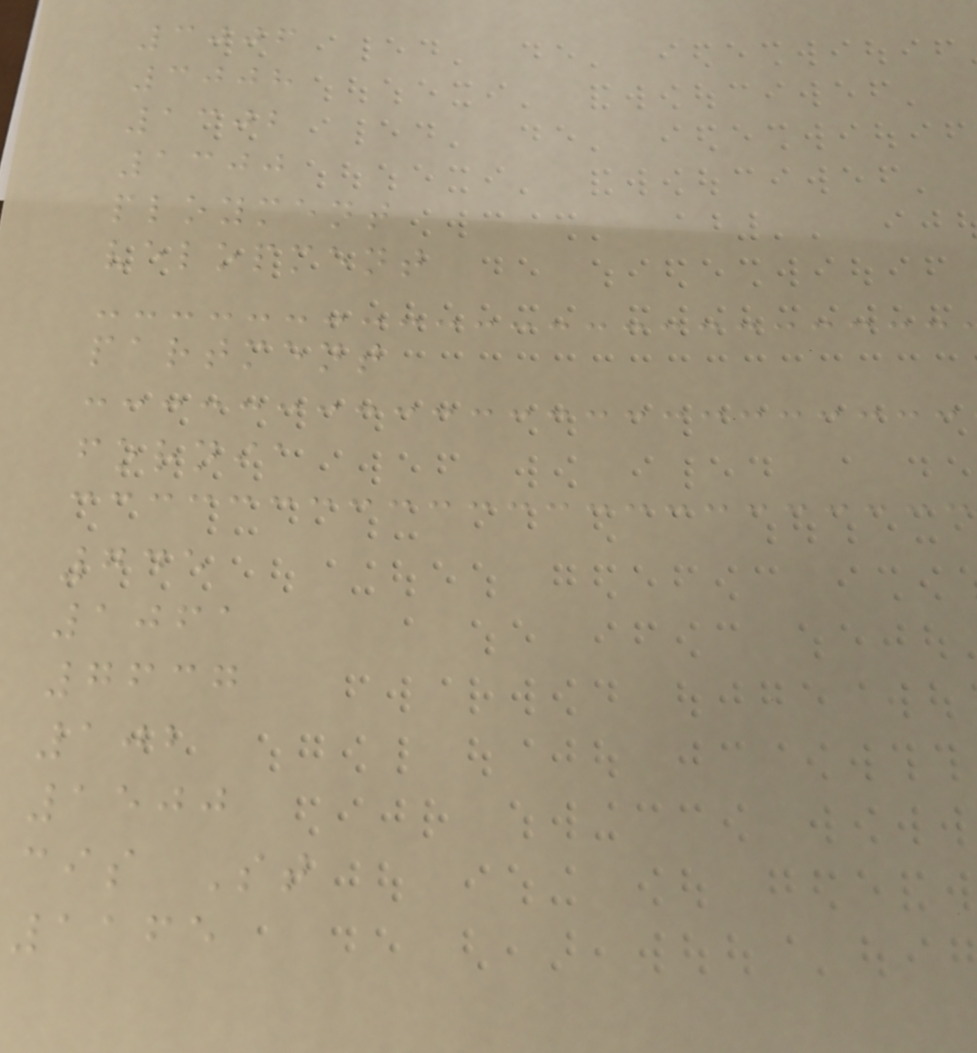3006
3008
1302
1300
ployment
velopment
partment
fornia
745
1061
7637
102
1500
cis St
1165
